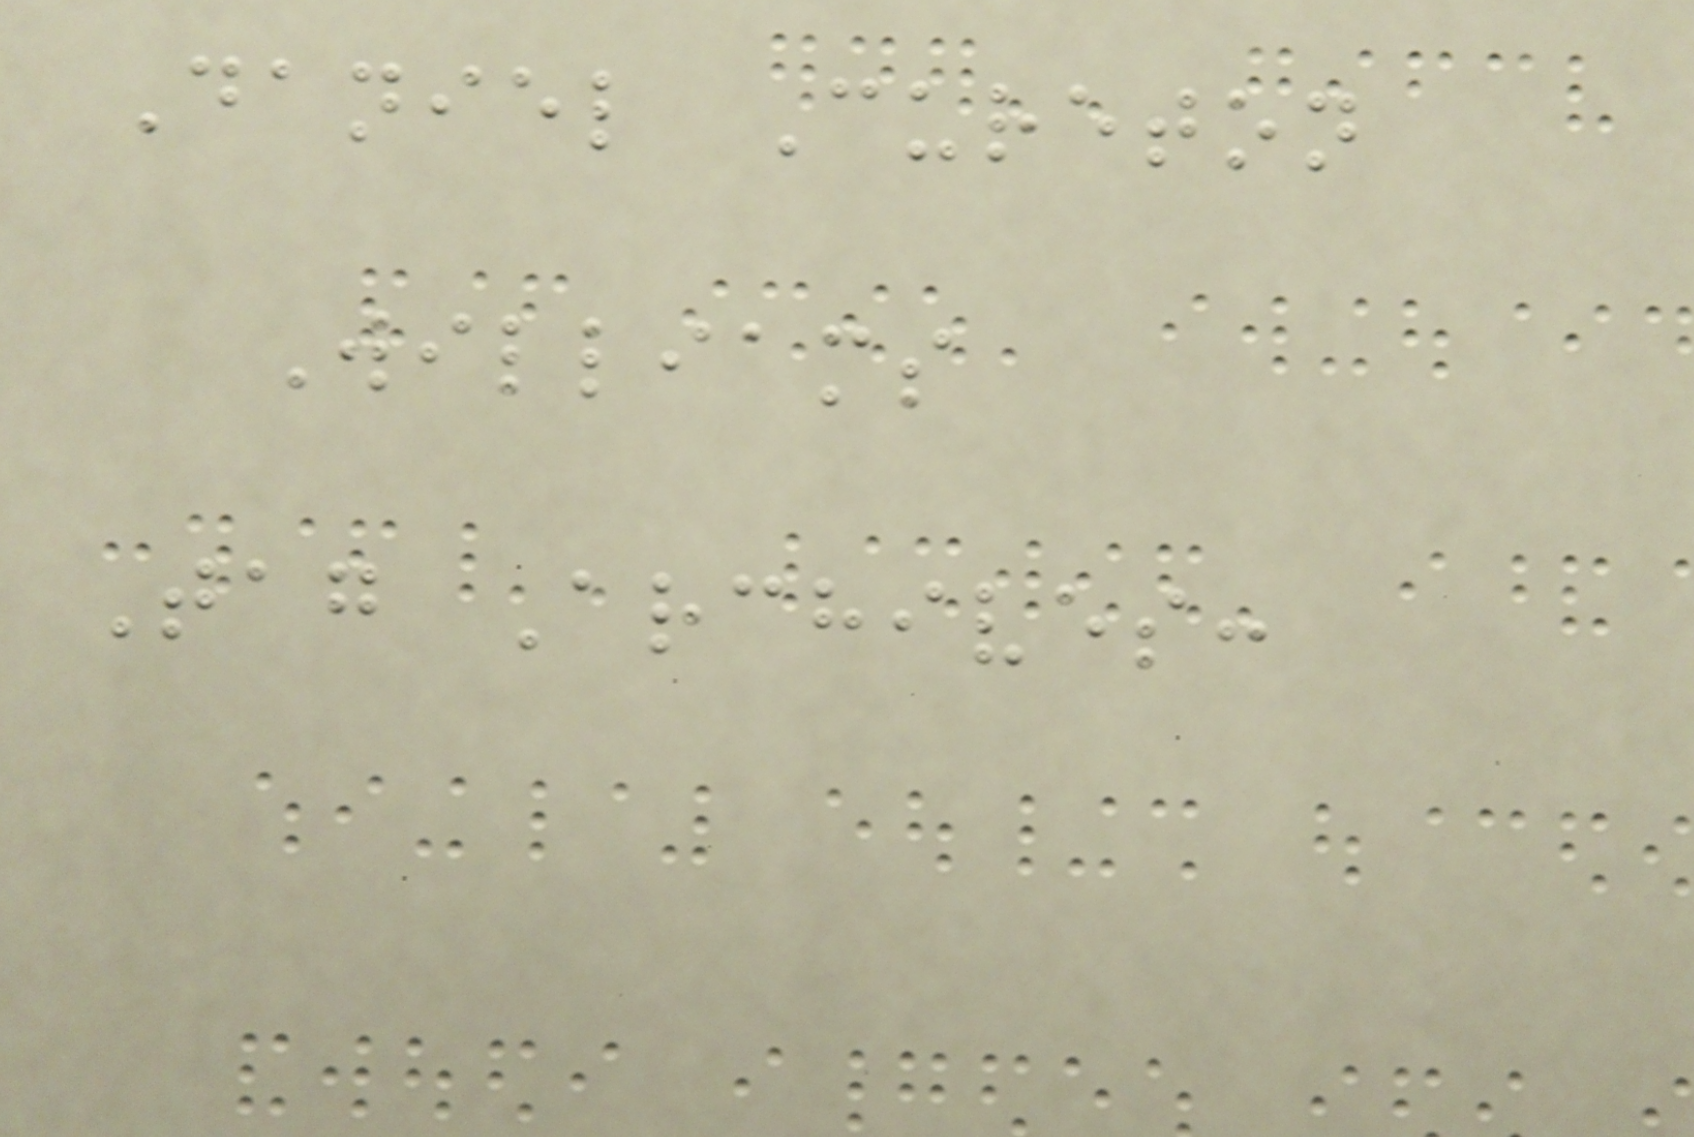Daniel Cureton
Williams
Tag Archives:
